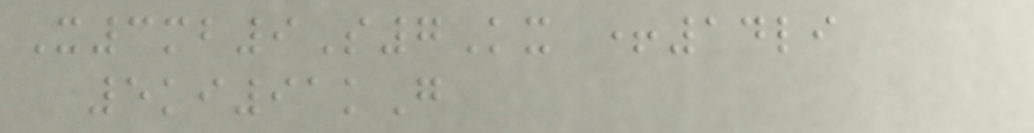X3mb9S7Kx +14li
5ki91kG
